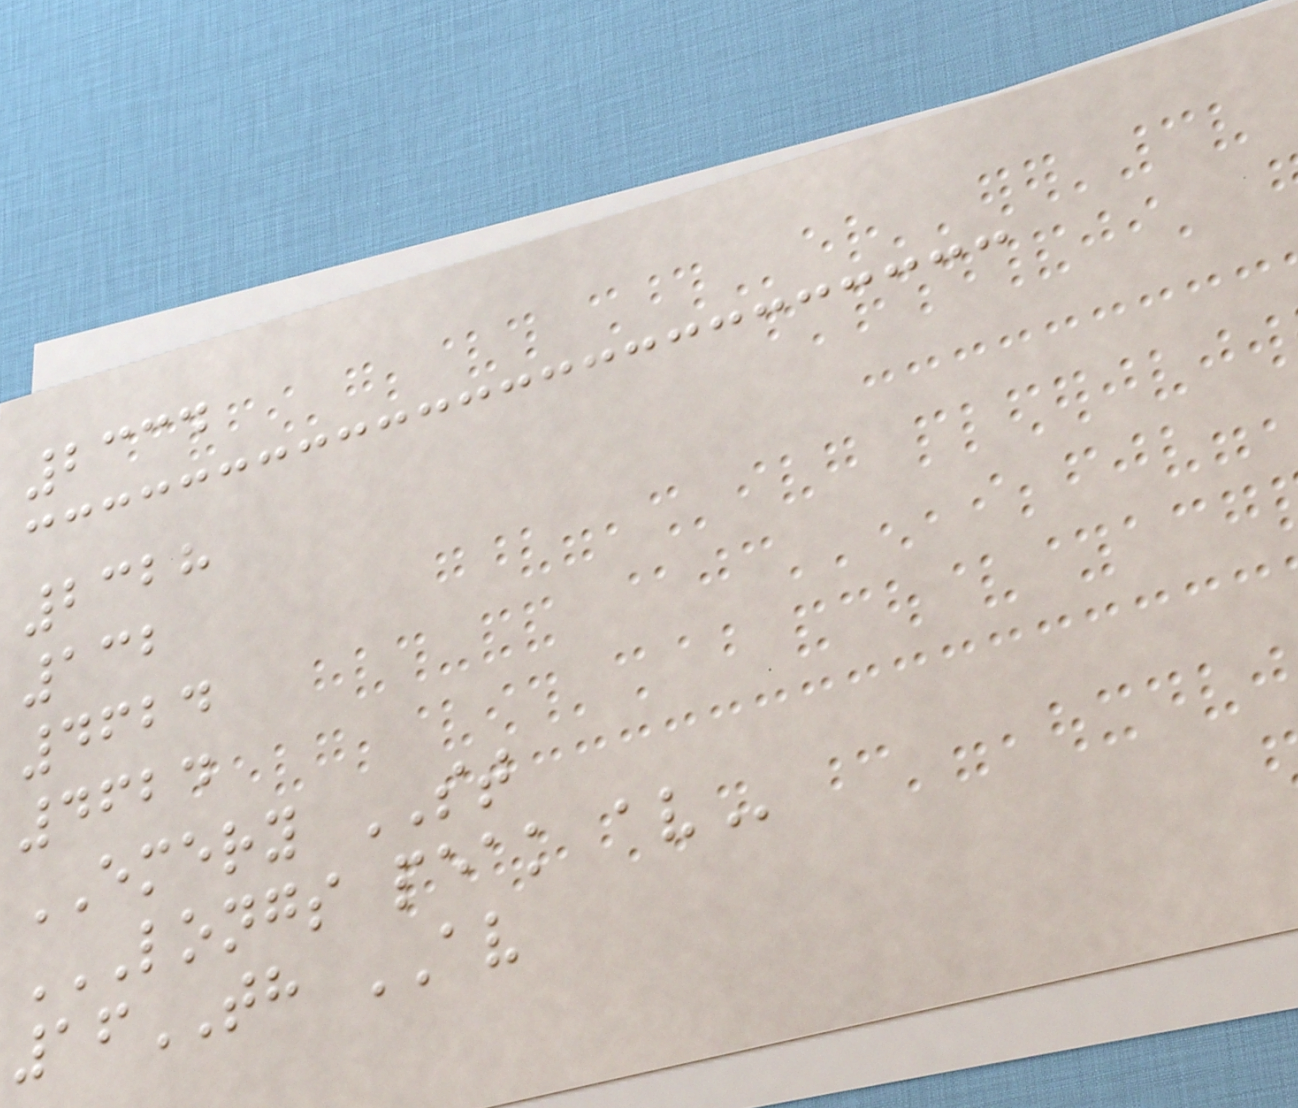2334
2328
132
4624
4624
EMERY ST
LONGS PEAK AV
16TH AV
